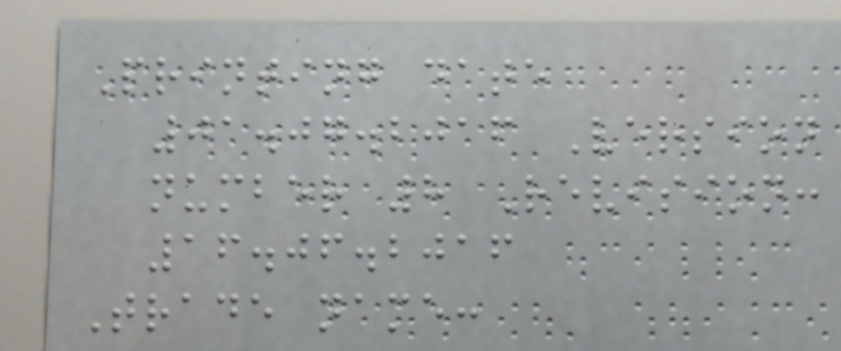Printing date
01.07.2016 Version
number 8 Revision:
16.06.2016
Trade name:
